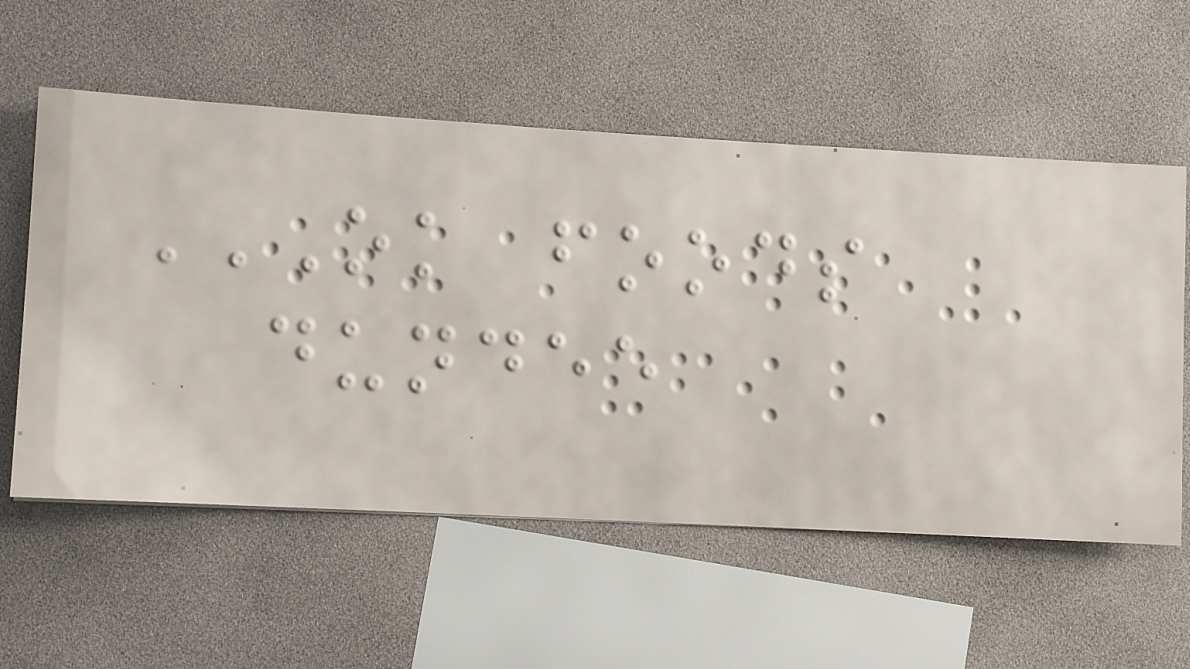OK FOODS
DUNDEE
